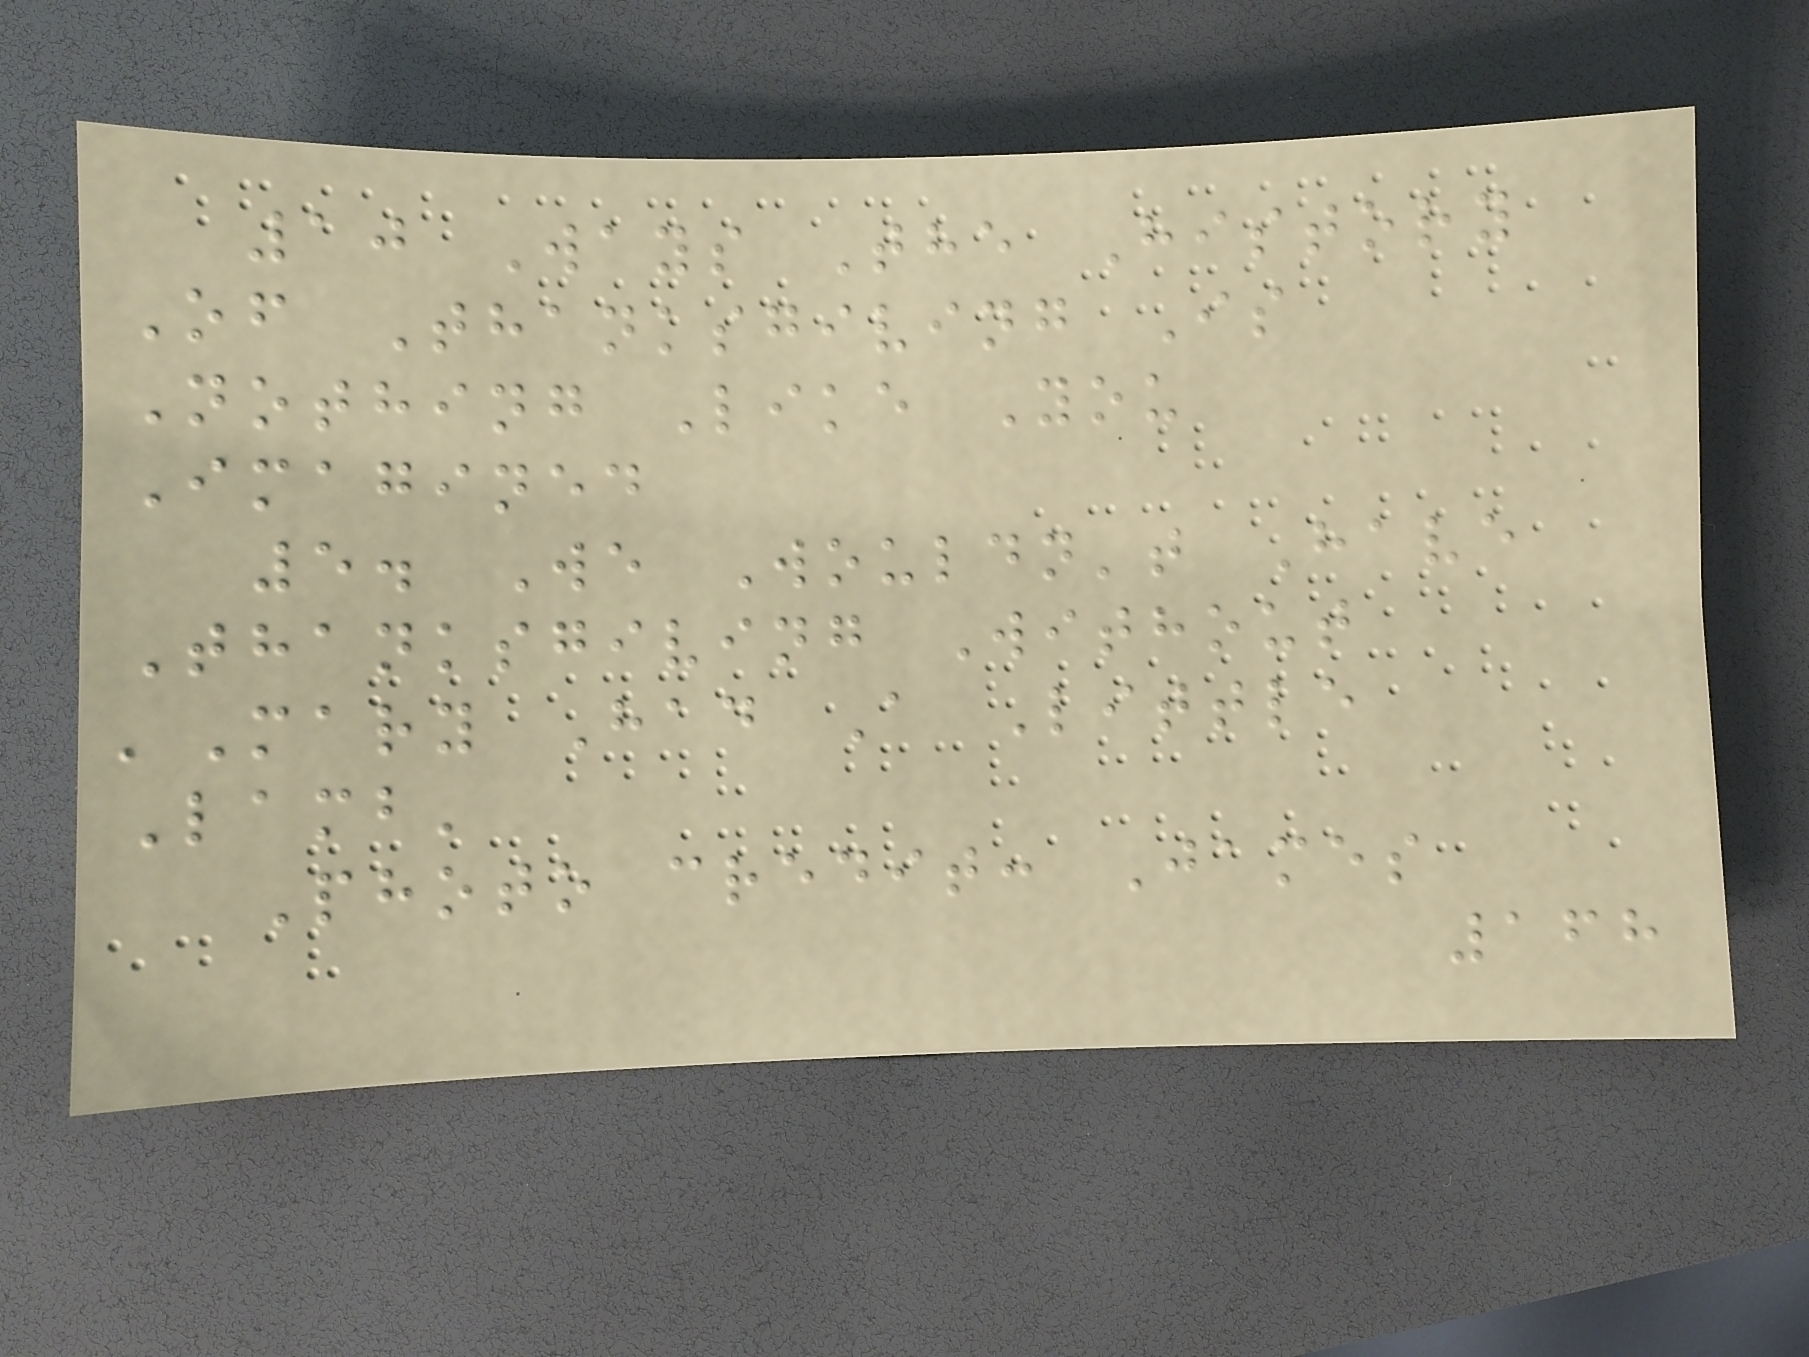10 Ways The History
Of Thanksgiving Is
Nothing Like You
Imagined
5. We Wouldn't Have
Thanksgiving Without
'Mary Had A Little
Lamb'
Photo credit: James
168
